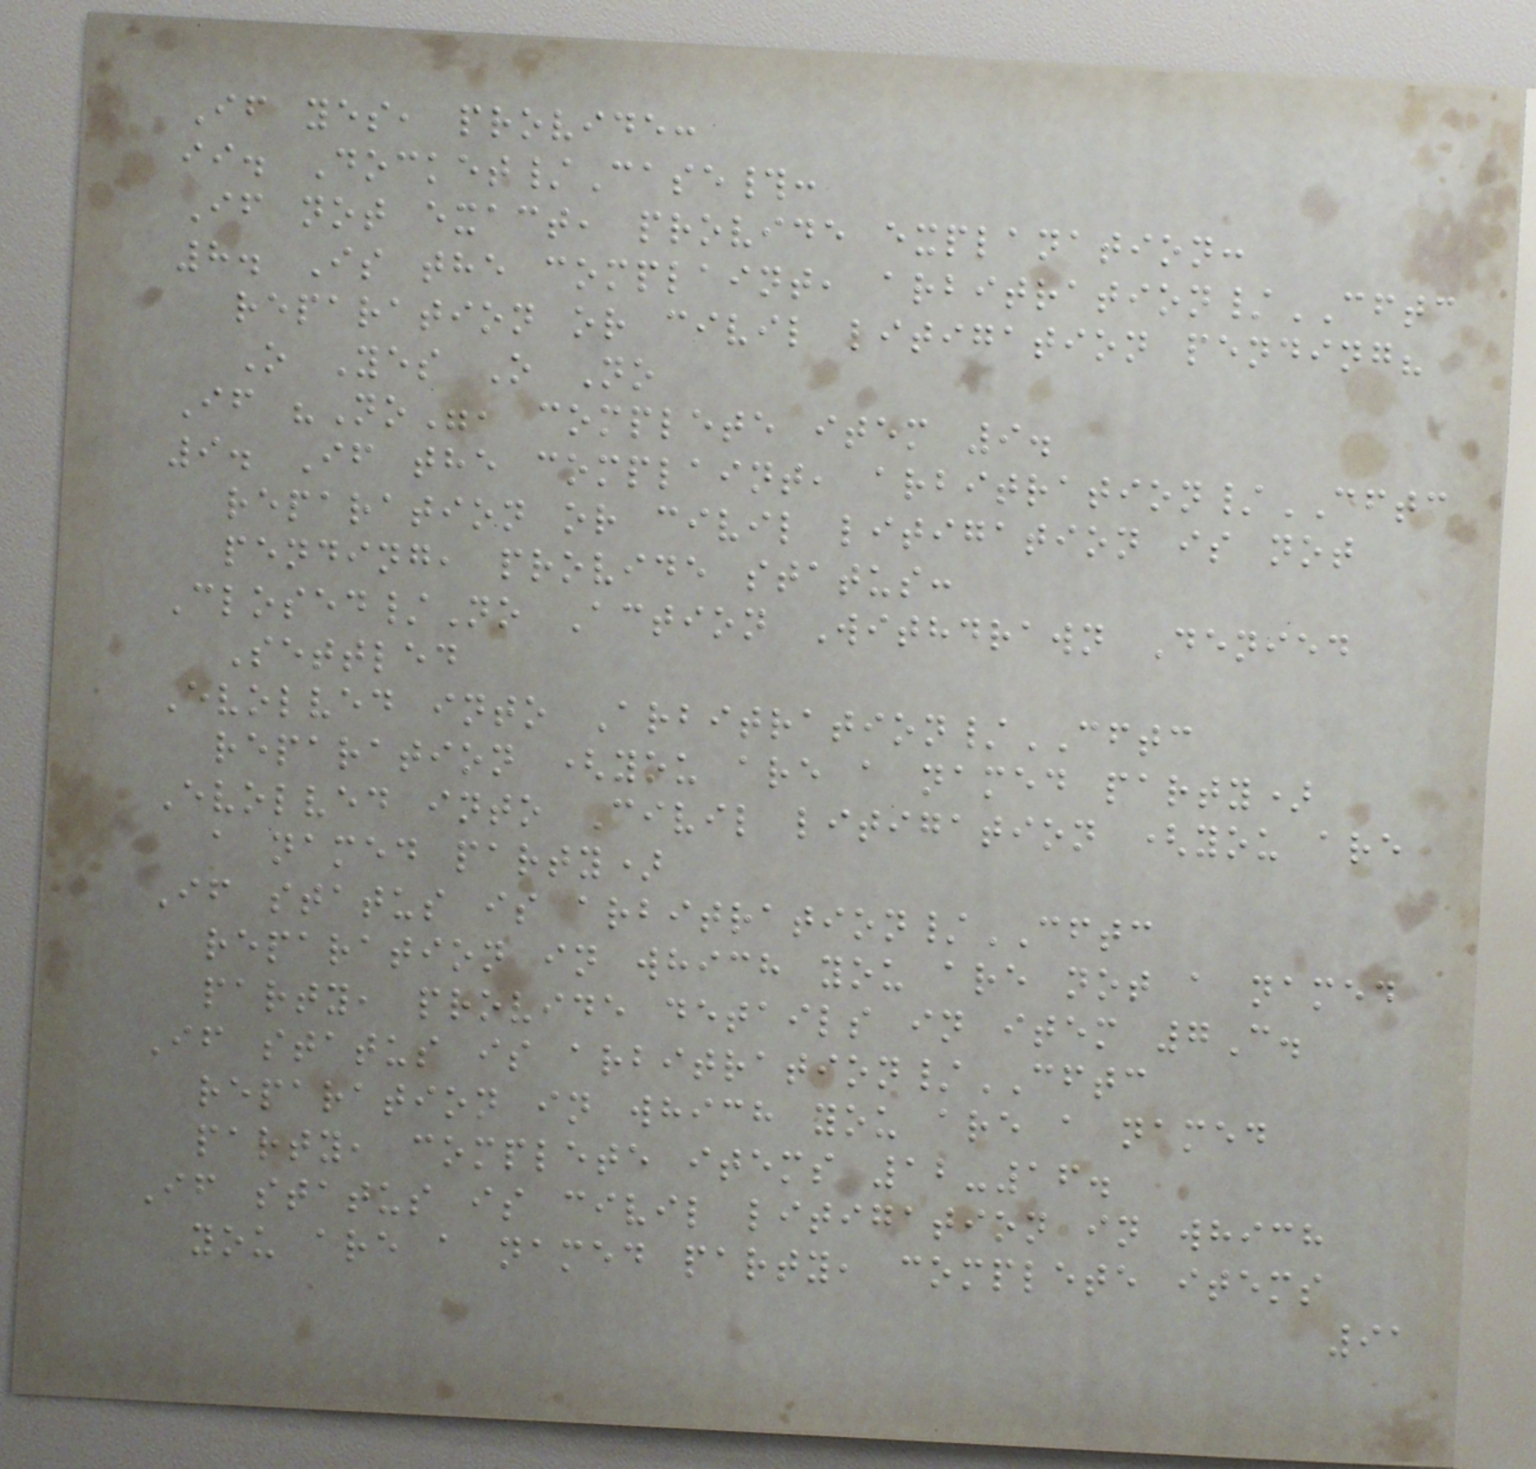If yes, provide:
ii. Docket/Case#:
If not exact, provide explanation:
8. Is the complaint, arbitration/CFTC
reparation or civil litigation pending?
O Yes O No
If "No", complete item 9.
9. If the complaint, arbitration/CFTC
reparation or civil litigation is not
pending, provide status:
Closed/No Action Withdrawn Denied
Settled
Evolved into Arbitration/CFTC
reparation (you are a named party)
Evolved into Civil litigation (you are
a named party)
If status is arbitration/CFTC
reparation in which you are not a named
party, provide details in item 7C.
If status is arbitration/CFTC
reparation in which you are a named
party, complete items 12-16.
If status is civil litigation in which
you are a named party, complete items
91
